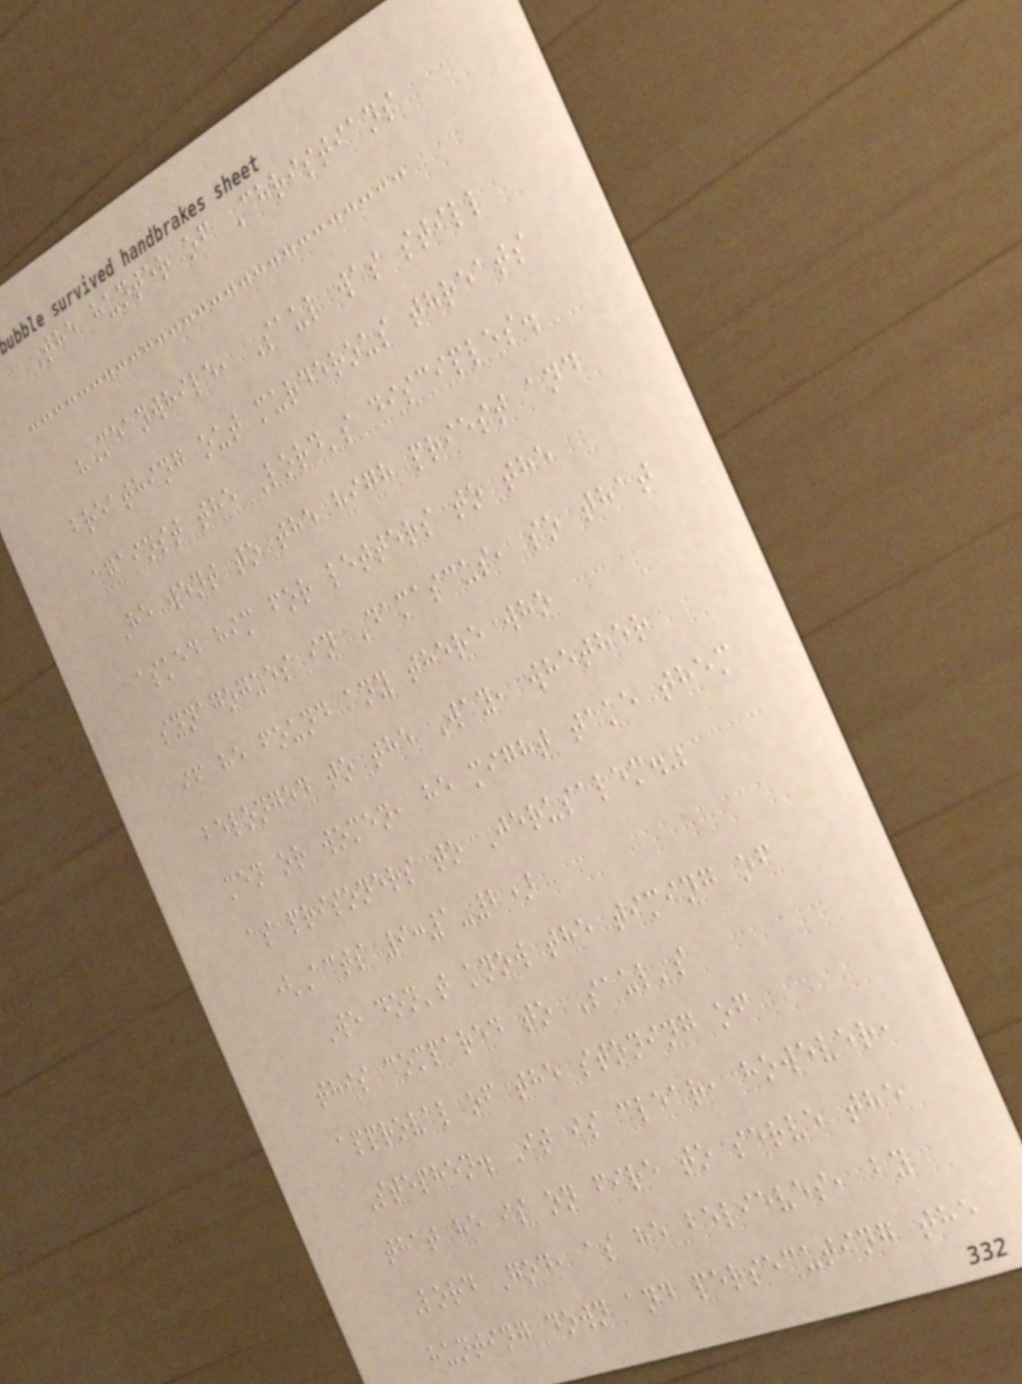The hunter of Christians
"Meanwhile, Saul was still
breathing out murderous threats
against the Lord's disciples.
He went to the high priest and
asked him for letters to the
synagogues in Damascus, so that
if he found any there who
belonged to the Way, whether
men or women, he might take them
as prisoners to Jerusalem."
(Acts 9:1-2)
We don't know the timing of
this compared to Saul's
approval of the stoning of
Stephen. It is clear, however,
that he is on fire to serve the
Lord God, as he believes, by
hunting down and persecuting the
